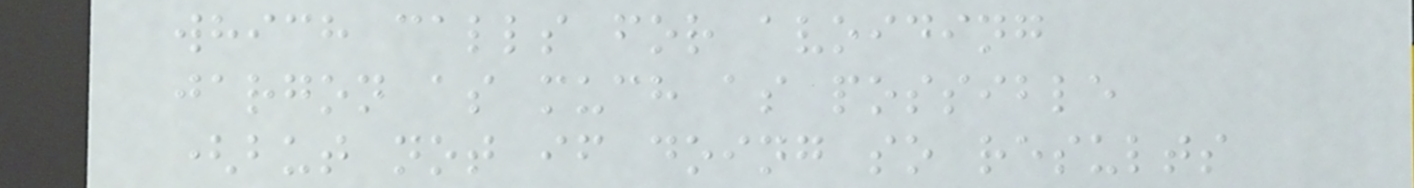which calls for avoiding
jargon as much as possible
(but not if doing so results
